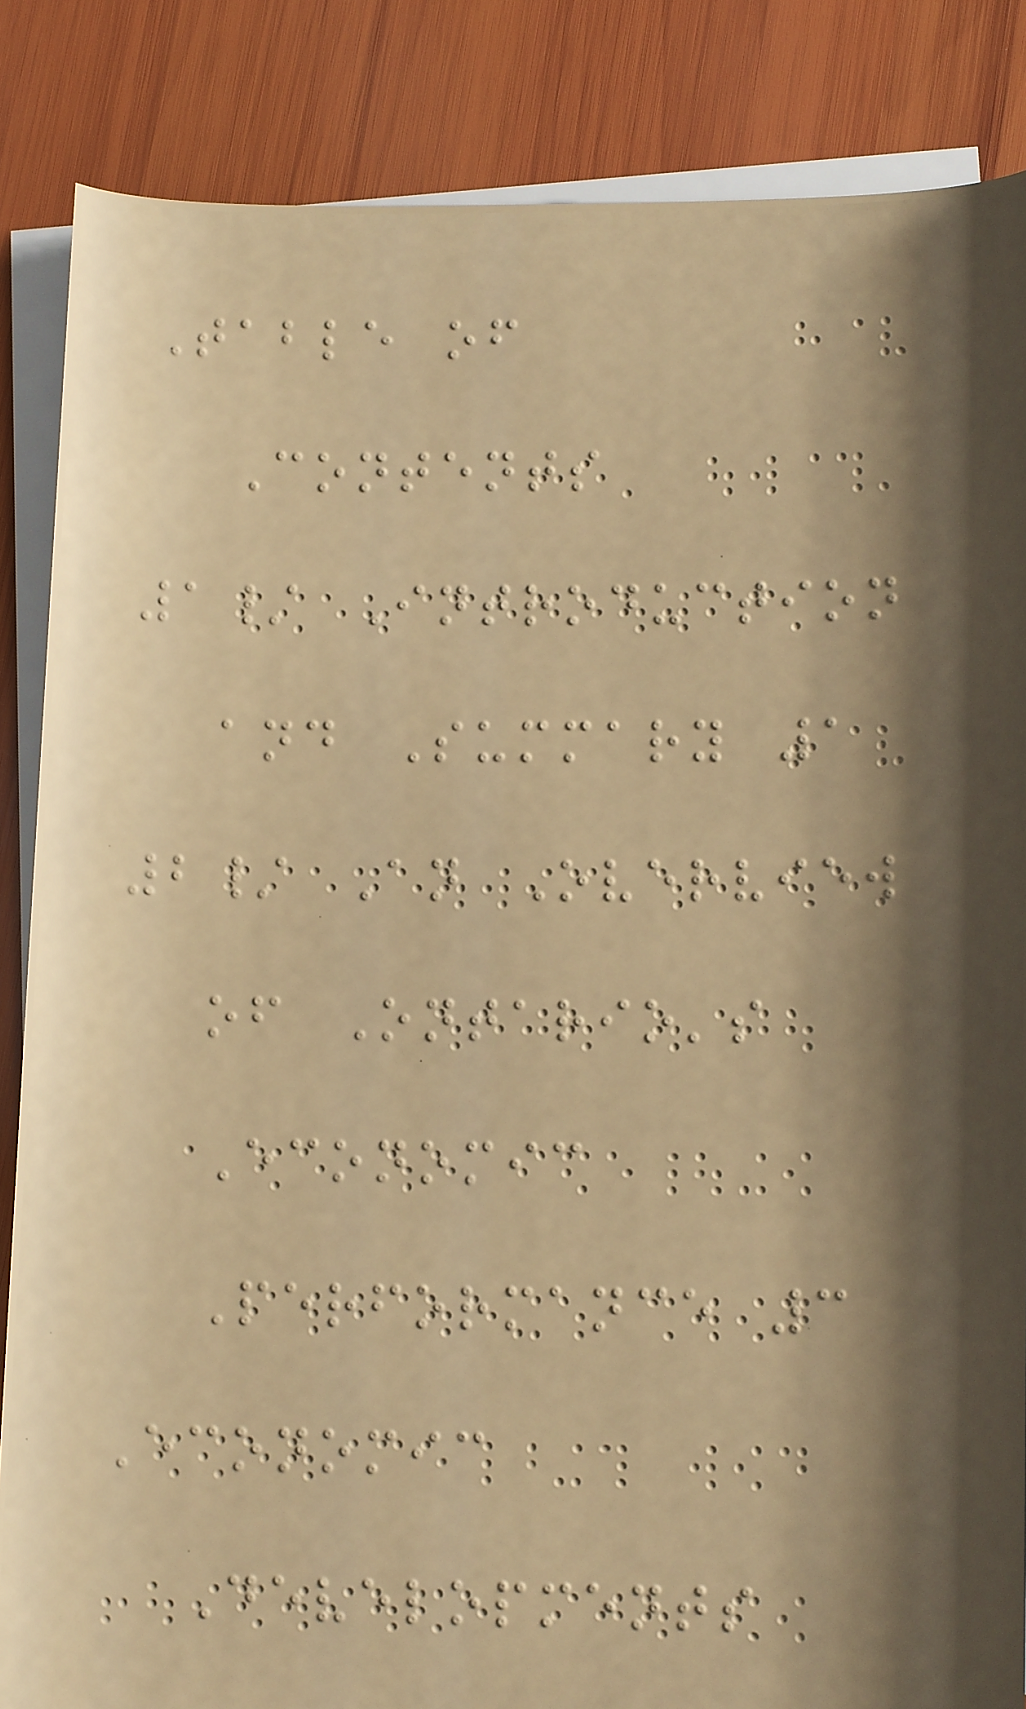Table of
Contents
1/ Introduction
and Summary 1
2/ An Overview
of Ontario's
Economic
Performance 3
Economic
Developments
